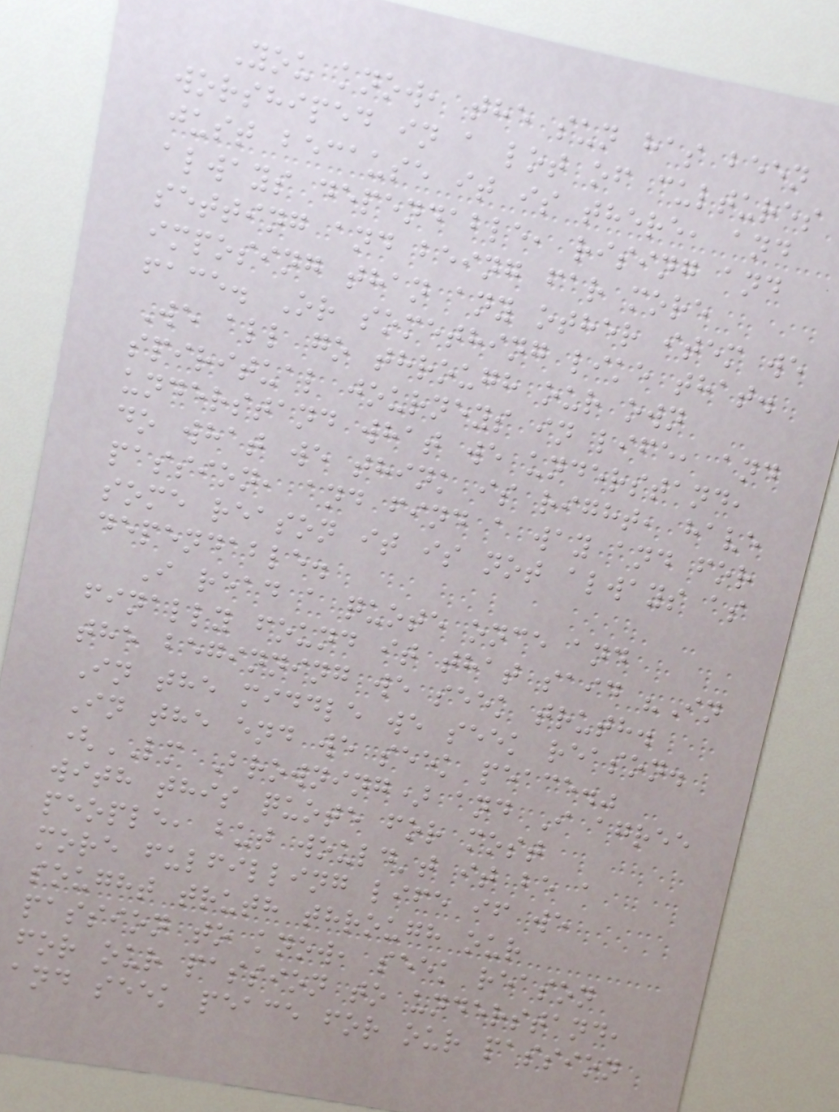You know, the sun has been
worshiped in a lot of cultures
just because it is there, and
always dependable, rising and
setting and being far more
imposing than any other item we
face. Or something like that.
We all go through our own
spiritual journeys in life, and
understand what we understand,
do what we think is right, have
passion, and find a way and for
some reason it is not always as
dependable.
I read a quote once and
finally found it that said "In
the beginning we seek truth.
In the middle we seek reason.
In the end we seek peace."
(LM Browning) and I agree
with this quote for most
people, but would't it be a
more fulfilling life if we
sought truth through our
passion to know, seek reason
for our passion to understand,
and seek peace for our passion
